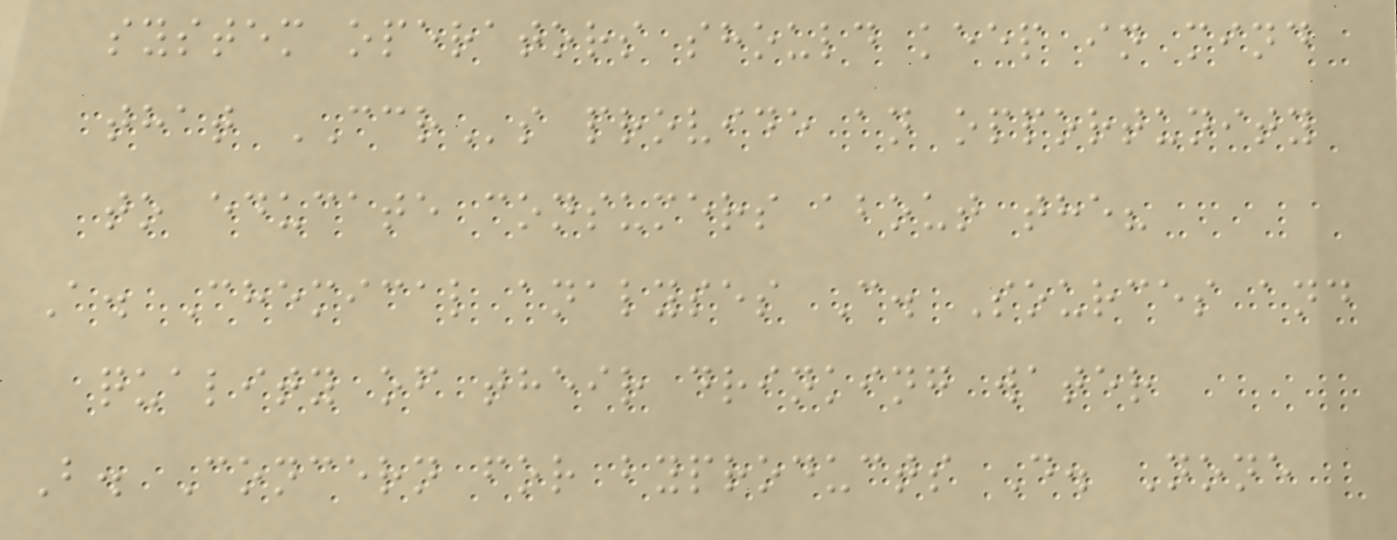system operators should keep in mind
that CCRs provide an opportunity
to educate consumers about the?
A. Chemical analyses C. Sources and
quality of their drinking water
B. Concern for byproducts D. None
